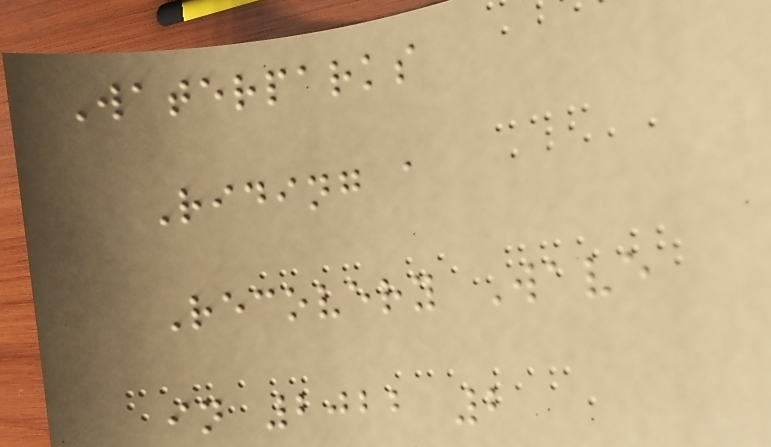Waterparks
Riding a
Recovery Wave
in 2022 2
